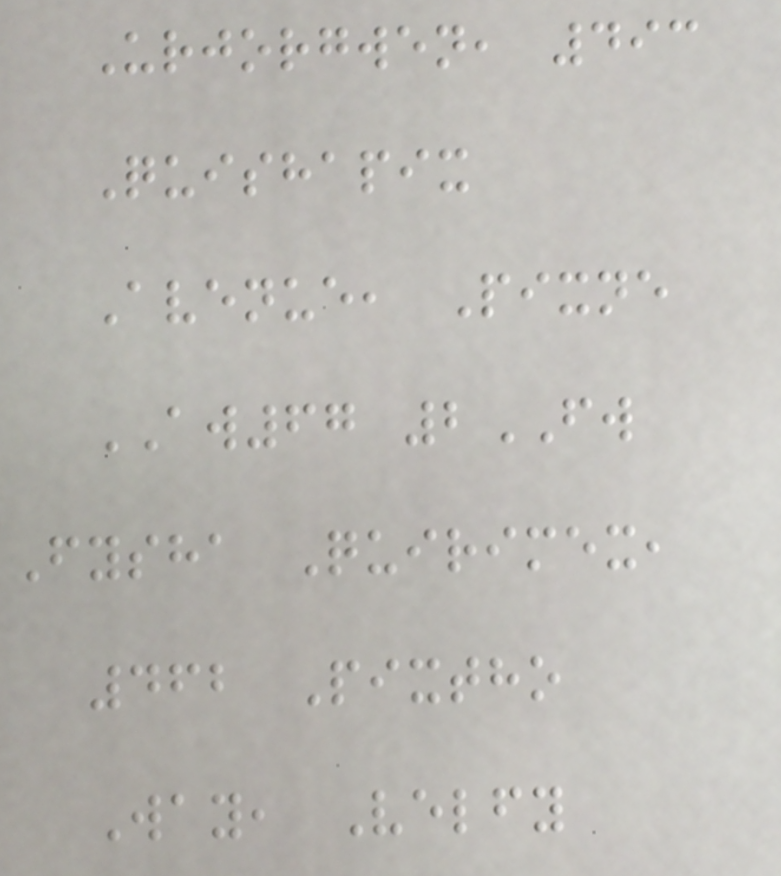Urjorgwen, 493
Quishapix
Avenue, Pixne
AW67 2FW
Fysha Quirimex,
462 Pixtho
Way, Velfy
